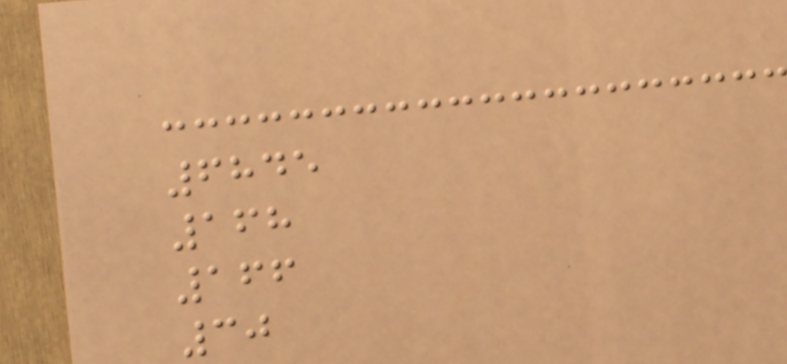6845
168
166
30
